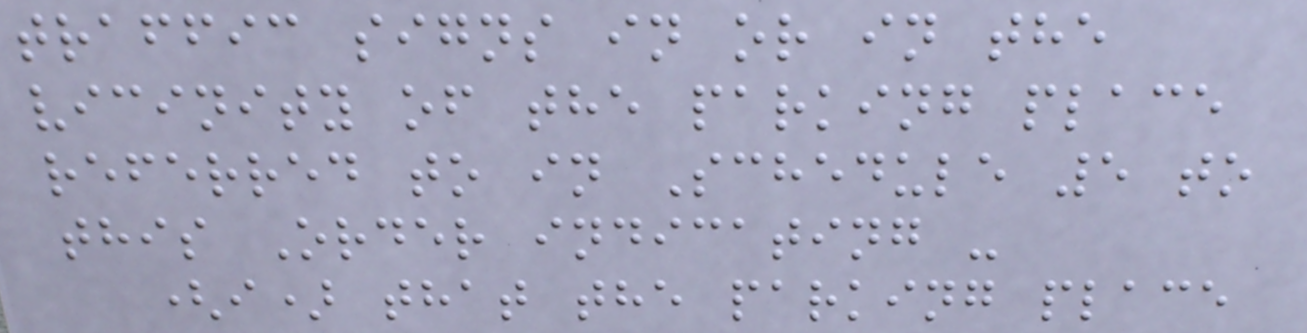traffic signs in or in the
vicinity of the parking place
referred to in Schedule 5 to
this Order indicating -
(i) that the parking place
